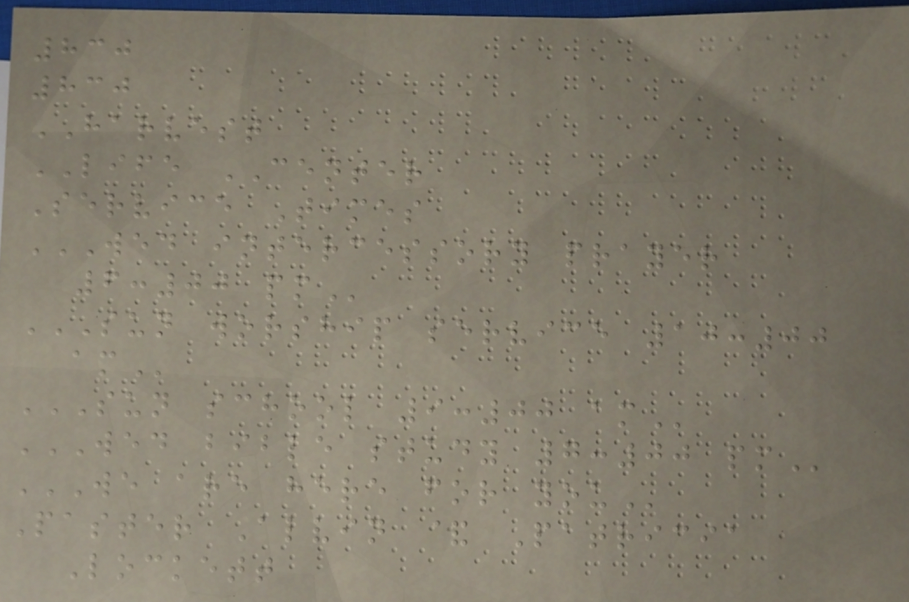830
830
HARVEST
LIFE CENTER
Service Times
WED INTERCESSORY PRAYER
6:00 PM
SUN WORSHIP SERVICE 10:00
AM
SUN SCHOOL 9:00 AM
WED BIBLE STUDY 7:00 PM
WE ARE HERE FOR YOU
Paster Alvin & Patricia
Lockett
